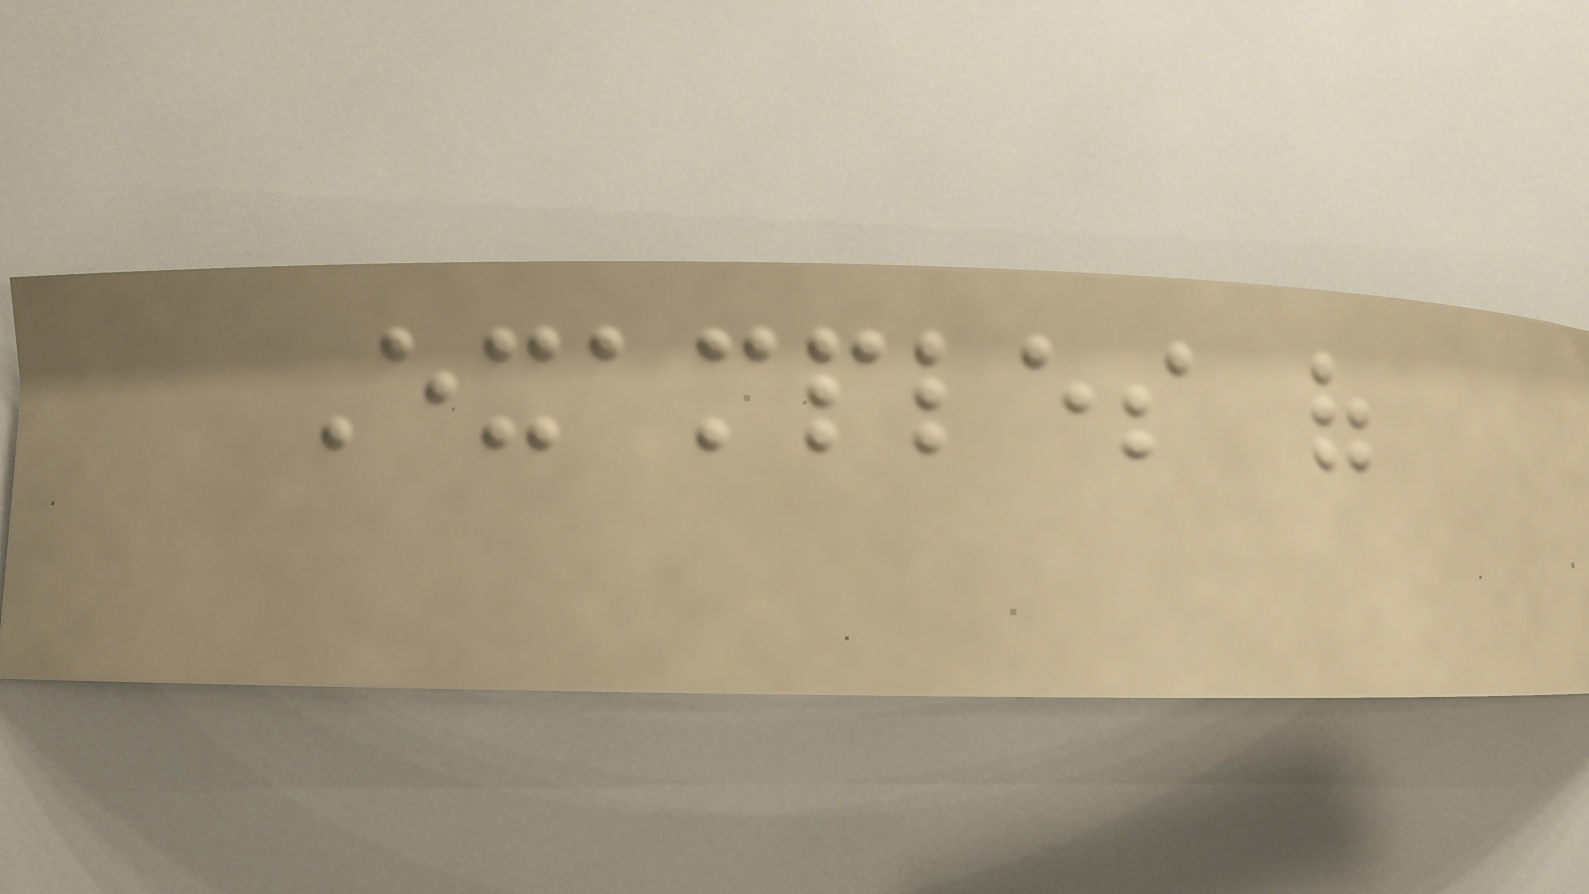Examples of
